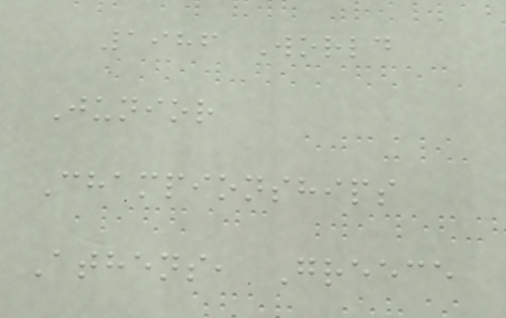1986 World
Junior
Championships
Athens, Greece
